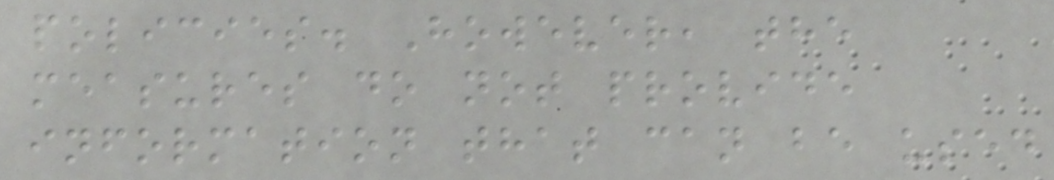policies. However, the
measures do not provide
information that can be used
